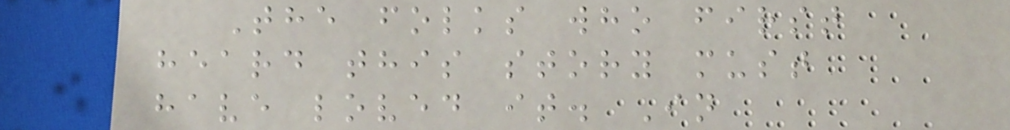The folks who first
heard this story must
have loved it. In
